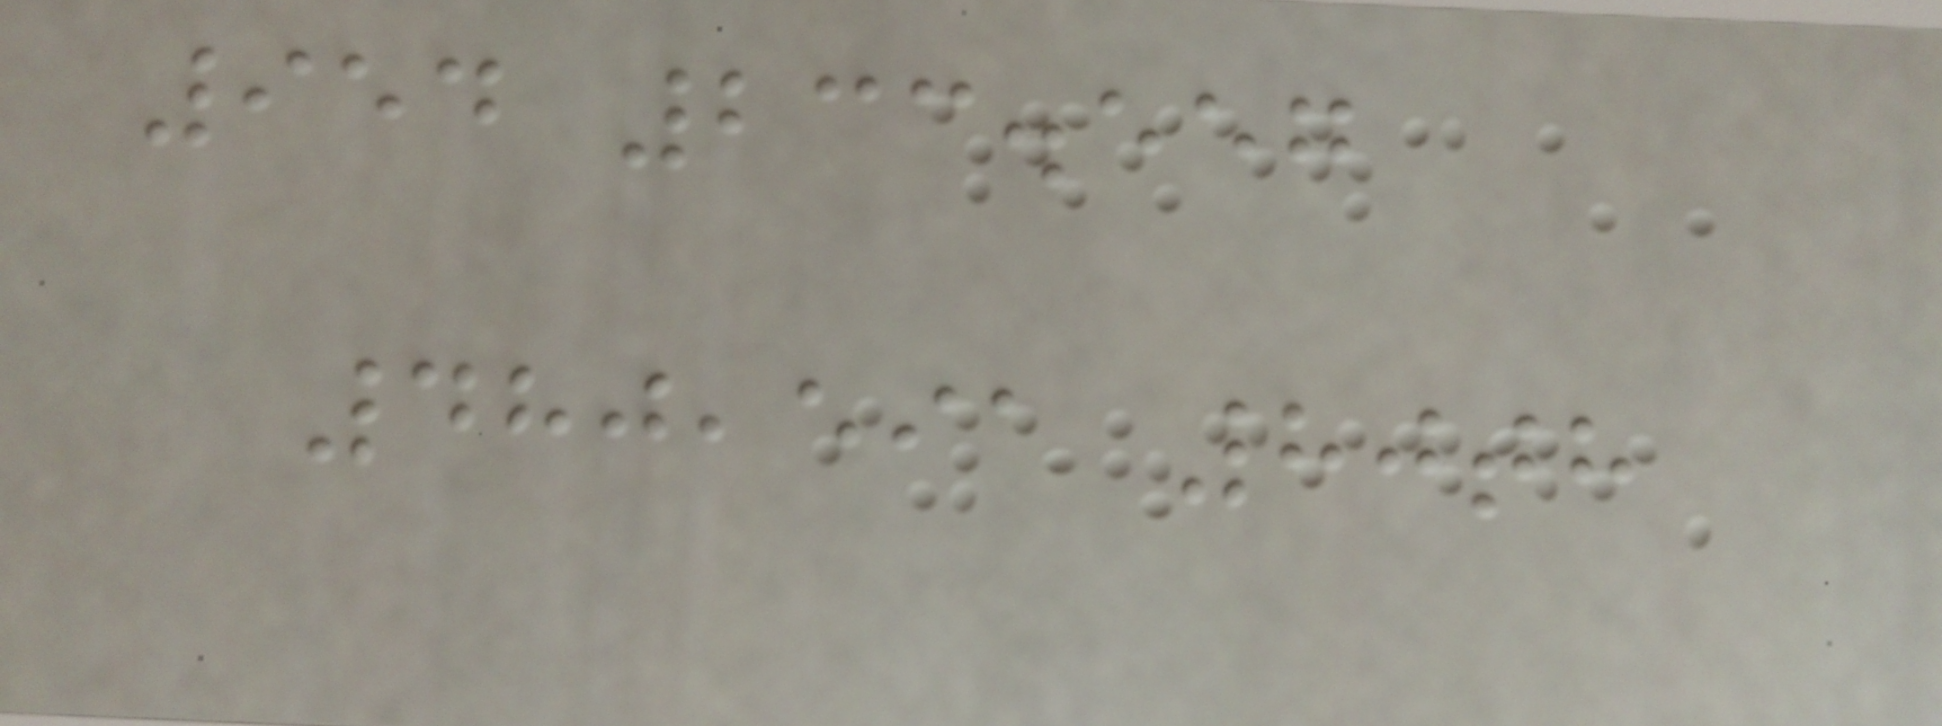954 233.557
480,591 80th
